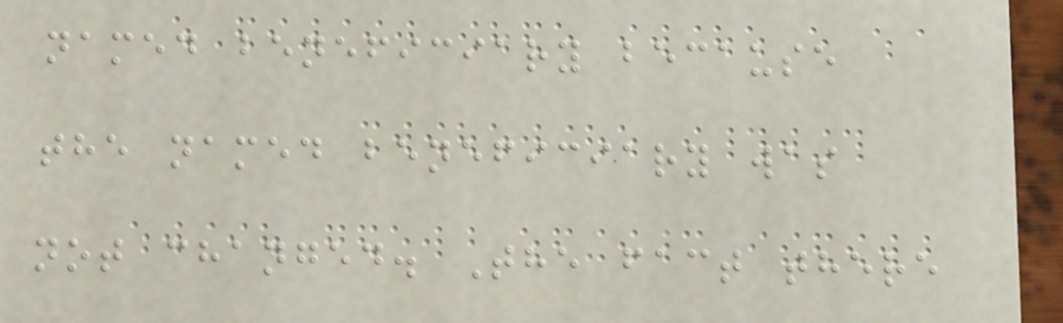named beneficiary because
the named beneficiary was
not changed. The fact there
